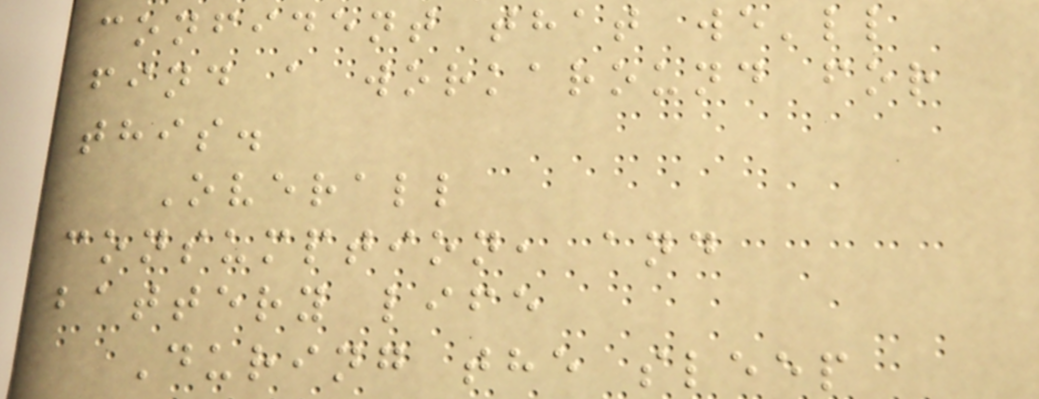confident that we'll
find a workaround for
this.
Overall
consumption, and
battery life
During the sleep
